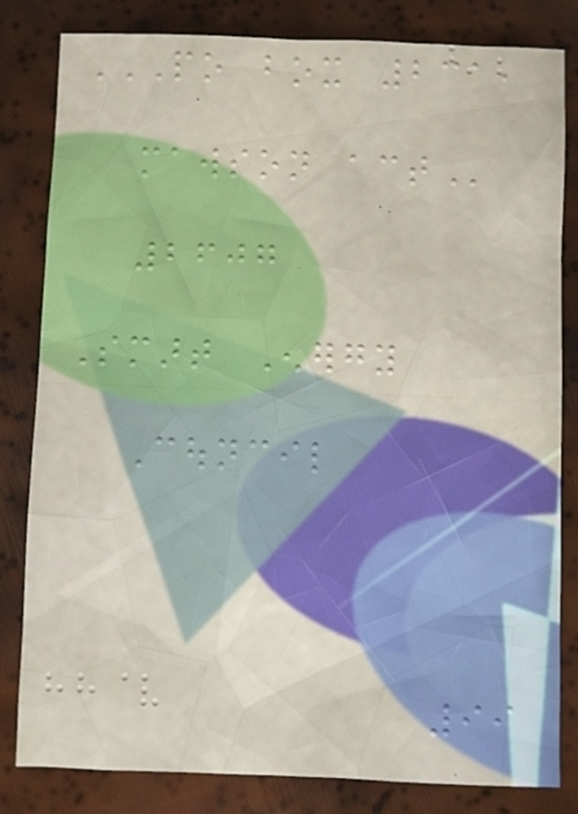PO BOX 231,
MAWSON ACT
2607
Smart Energy
Council
99
